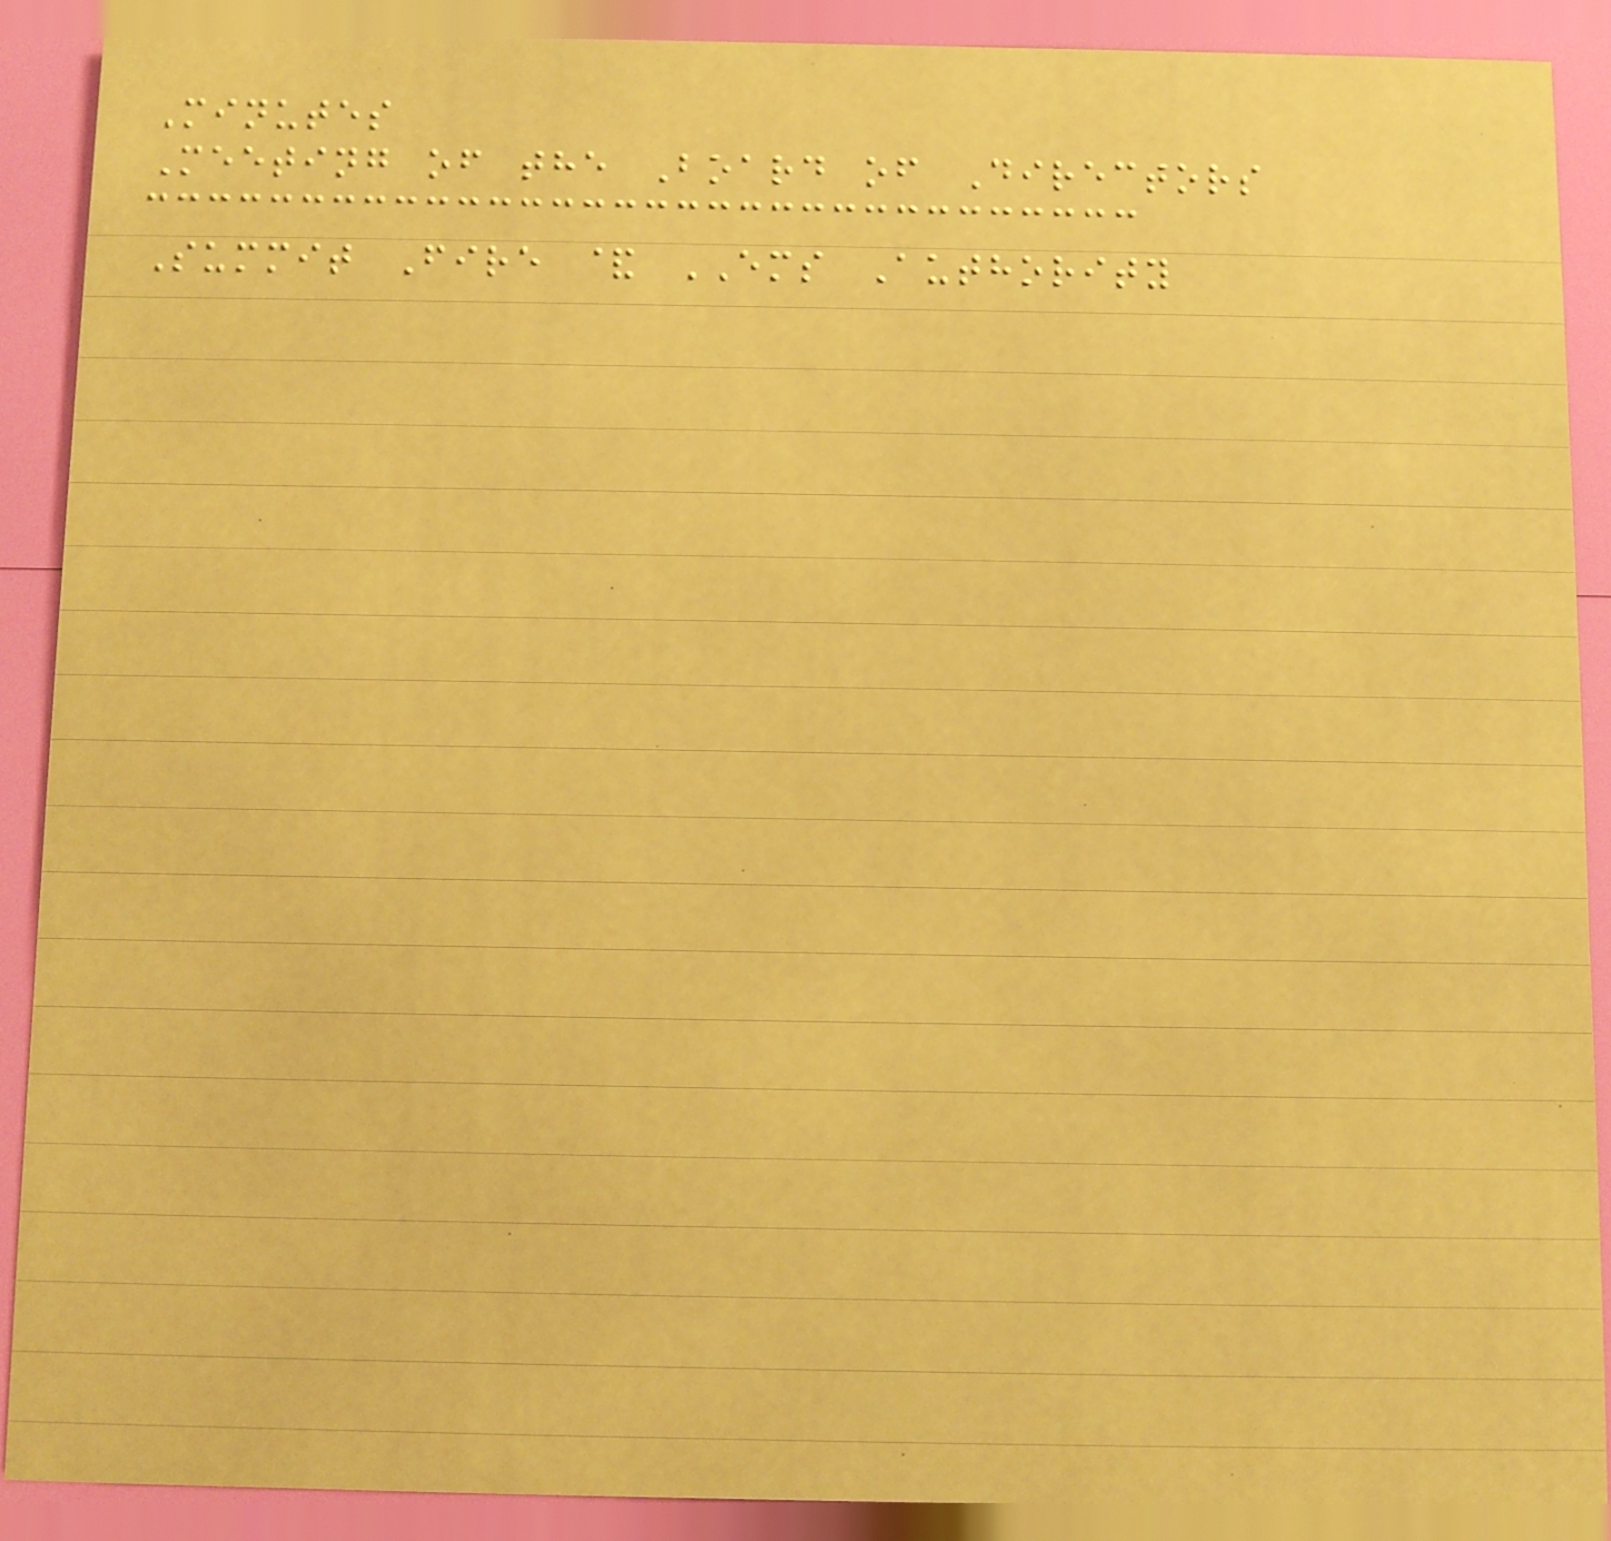Minutes
Meeting of the Board of Directors
Summit Fire & EMS Authority
